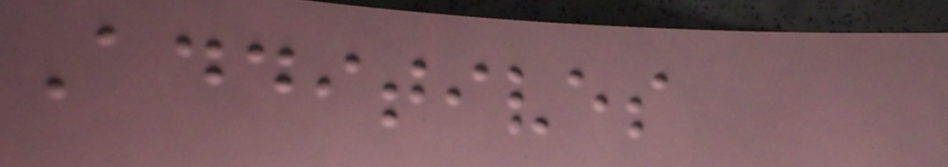Additives
